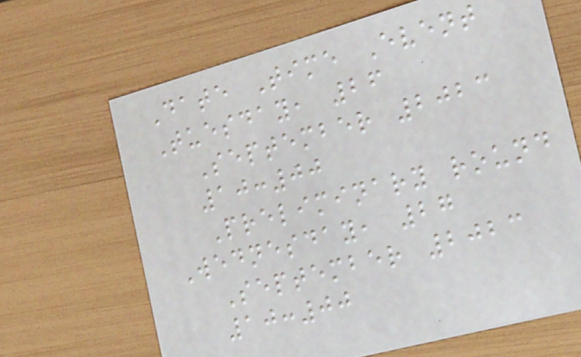Date Time Event
Tuesday, 26
September 2023
10:00
Preliminary round
Wednesday, 27
September 2023
10:00
